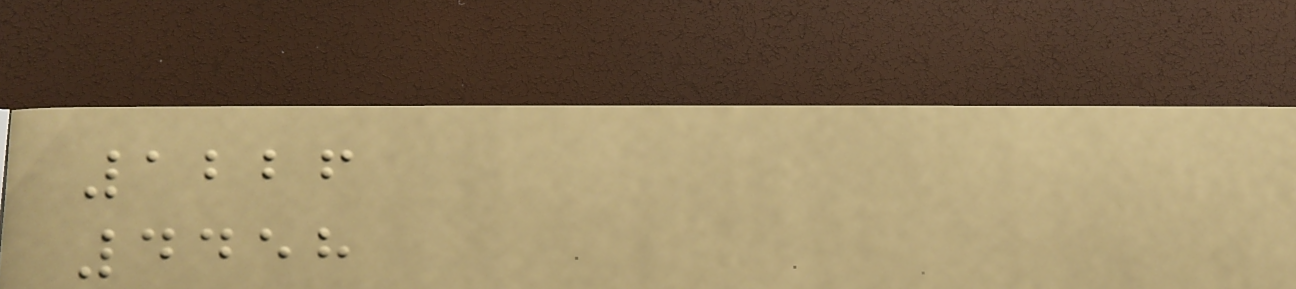1226
4458
